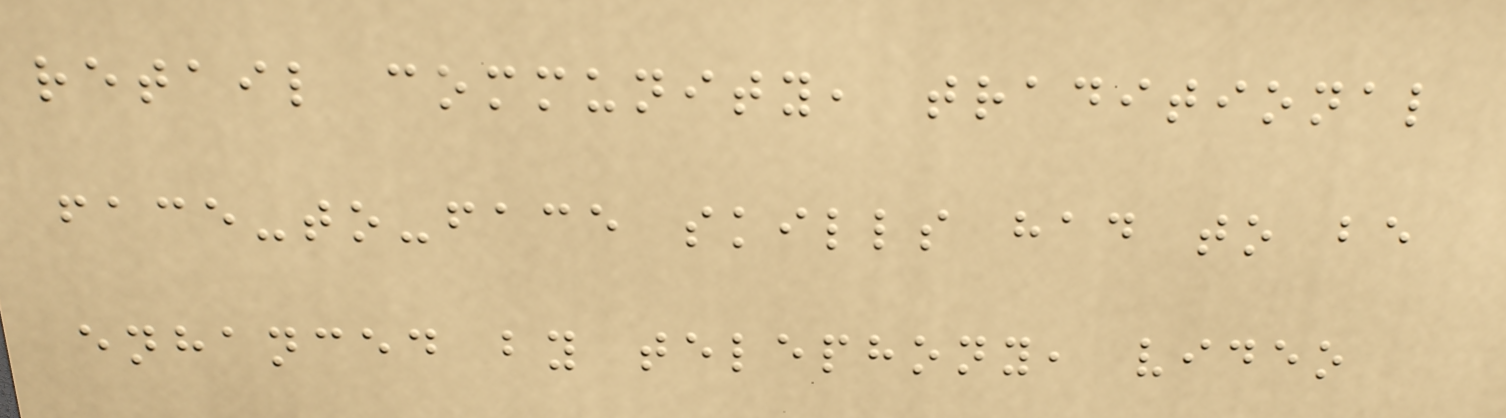retail community, traditional
face-to-face skills had to be
enhanced by telephony, video
